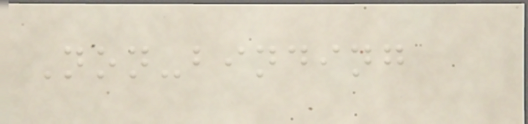Non-binding
